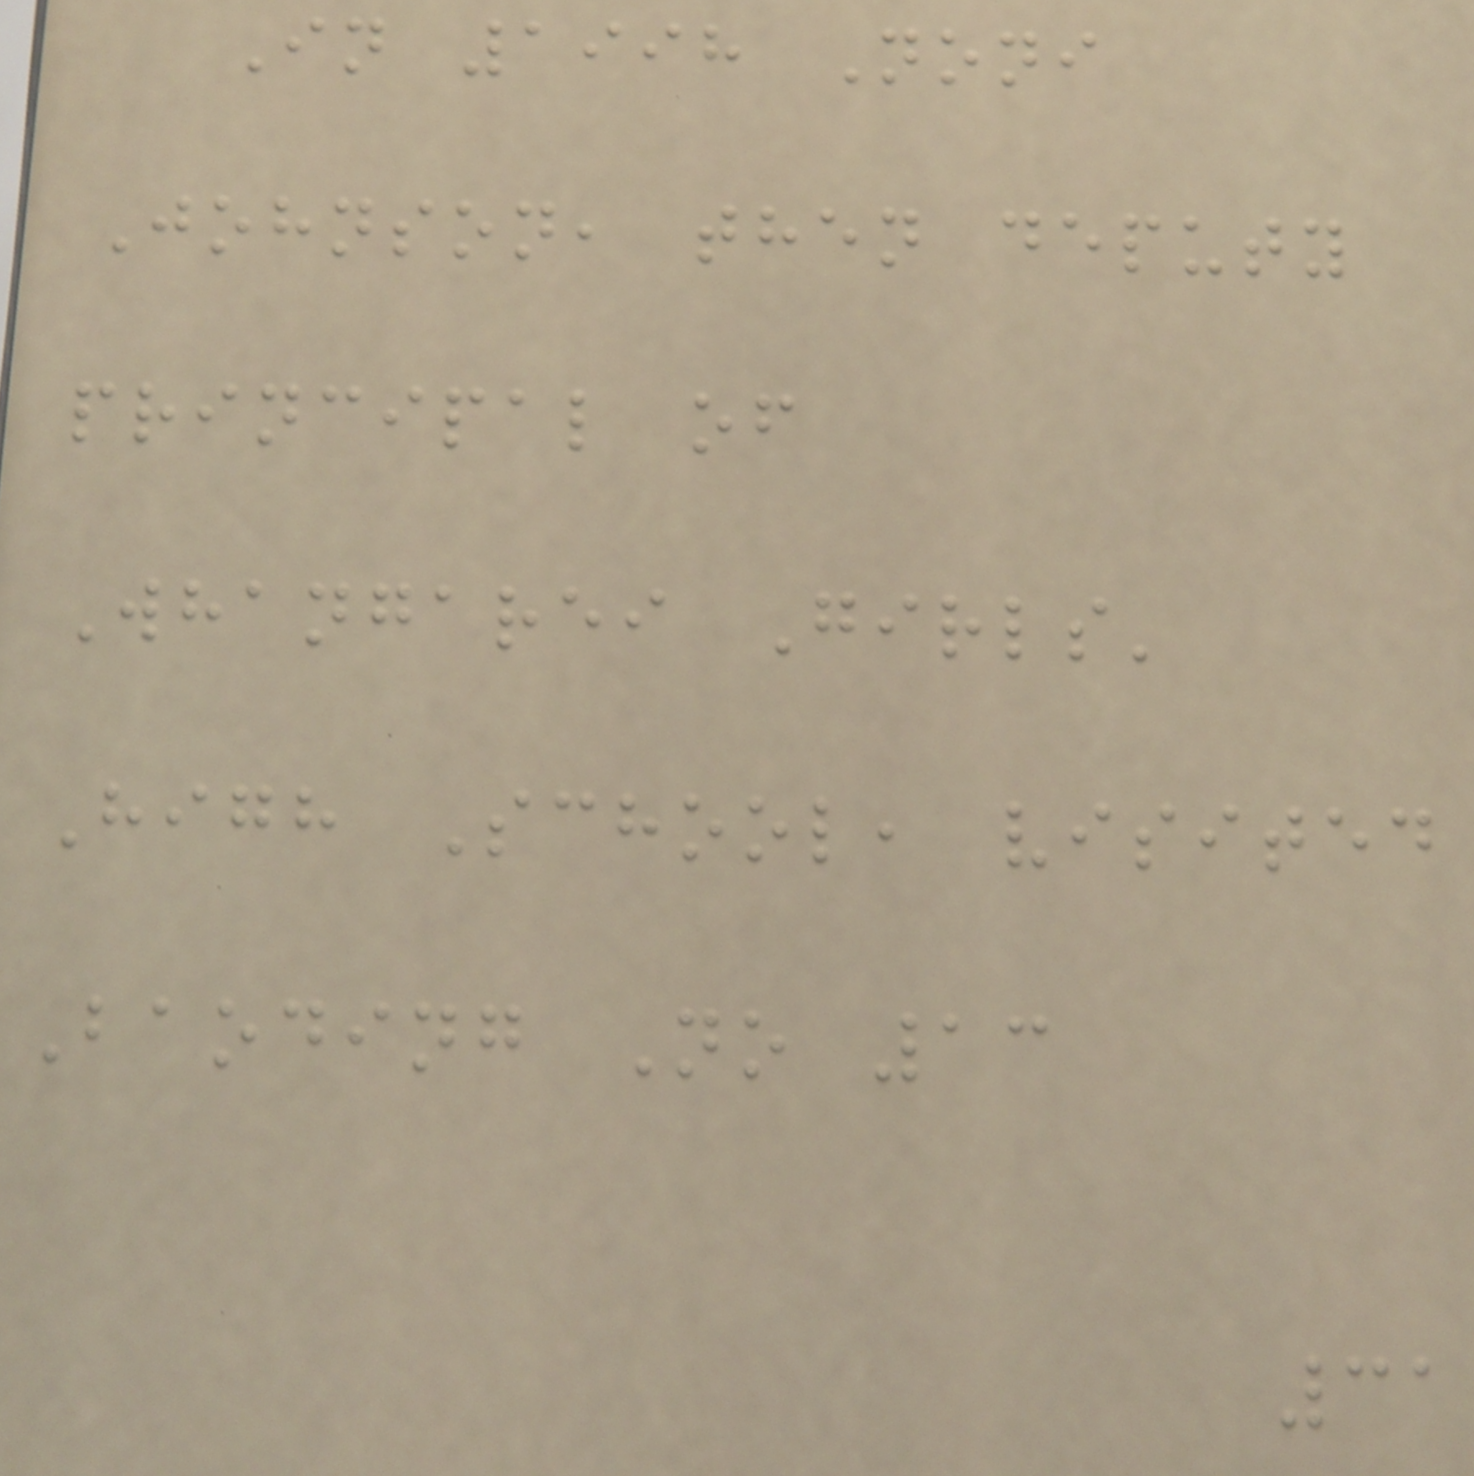In 1998 Noni
Johnson, then deputy
principal of
Whangarei Girls'
High School, visited
Baoding No 13
31
